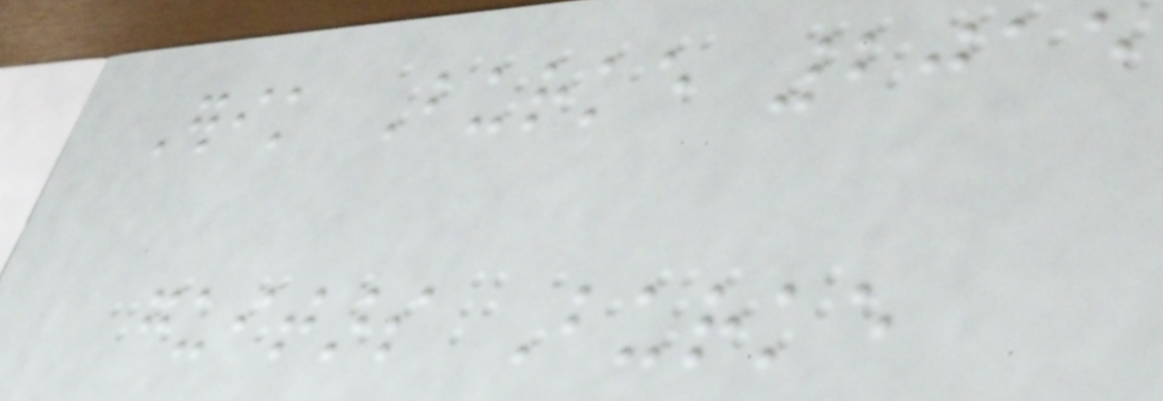Erik Burke 2015
guitars Burke
